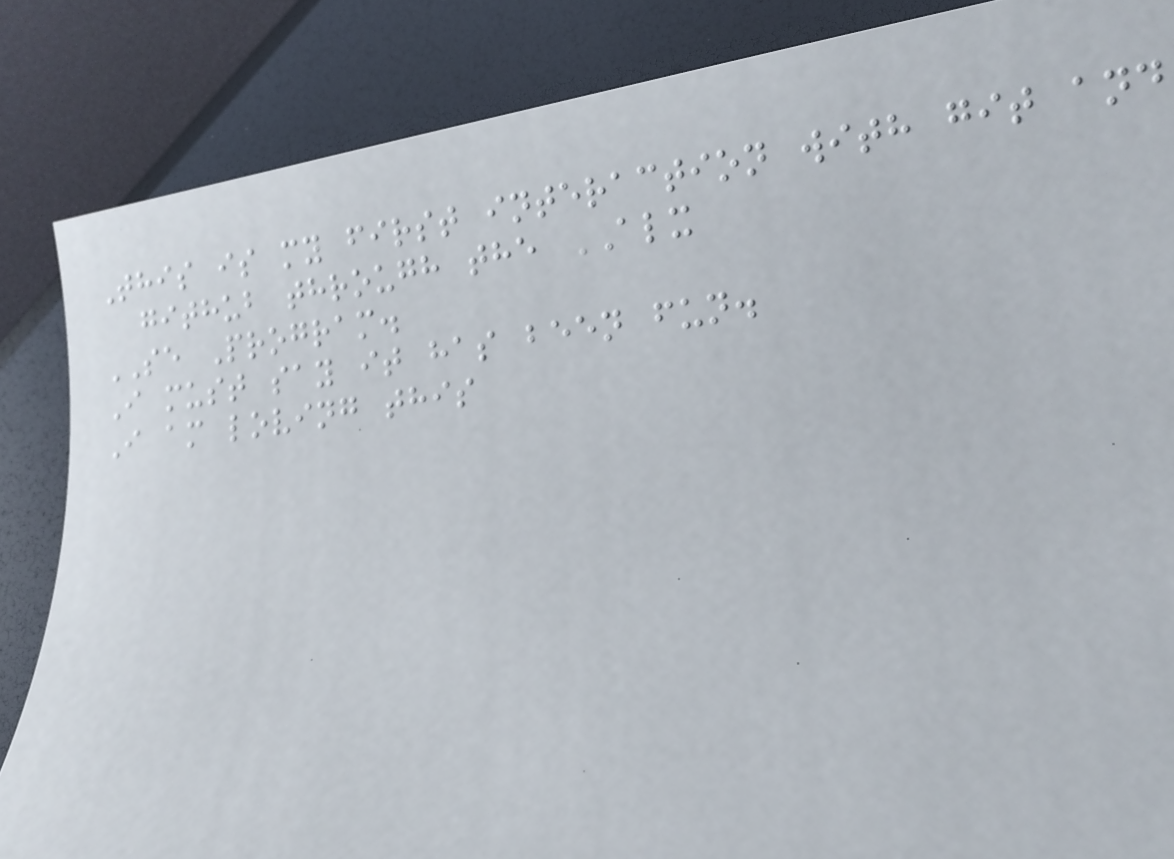This is my first interaction with git and
github through the ALX
SE Program.
I must say it has been fun.
I am loving this
